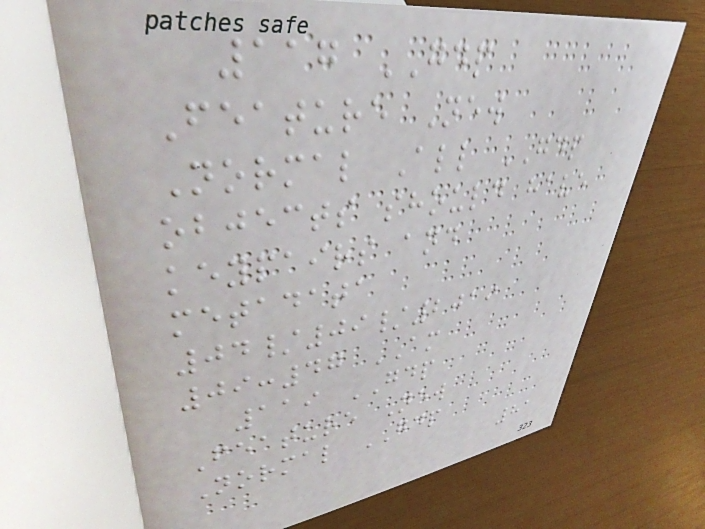117 GDP
Feature New
Normal All GDP
objects should have
keypairs and
metadata
04/09/2019
09:47 AM
119 GDP
Feature New
Normal GDP
81
